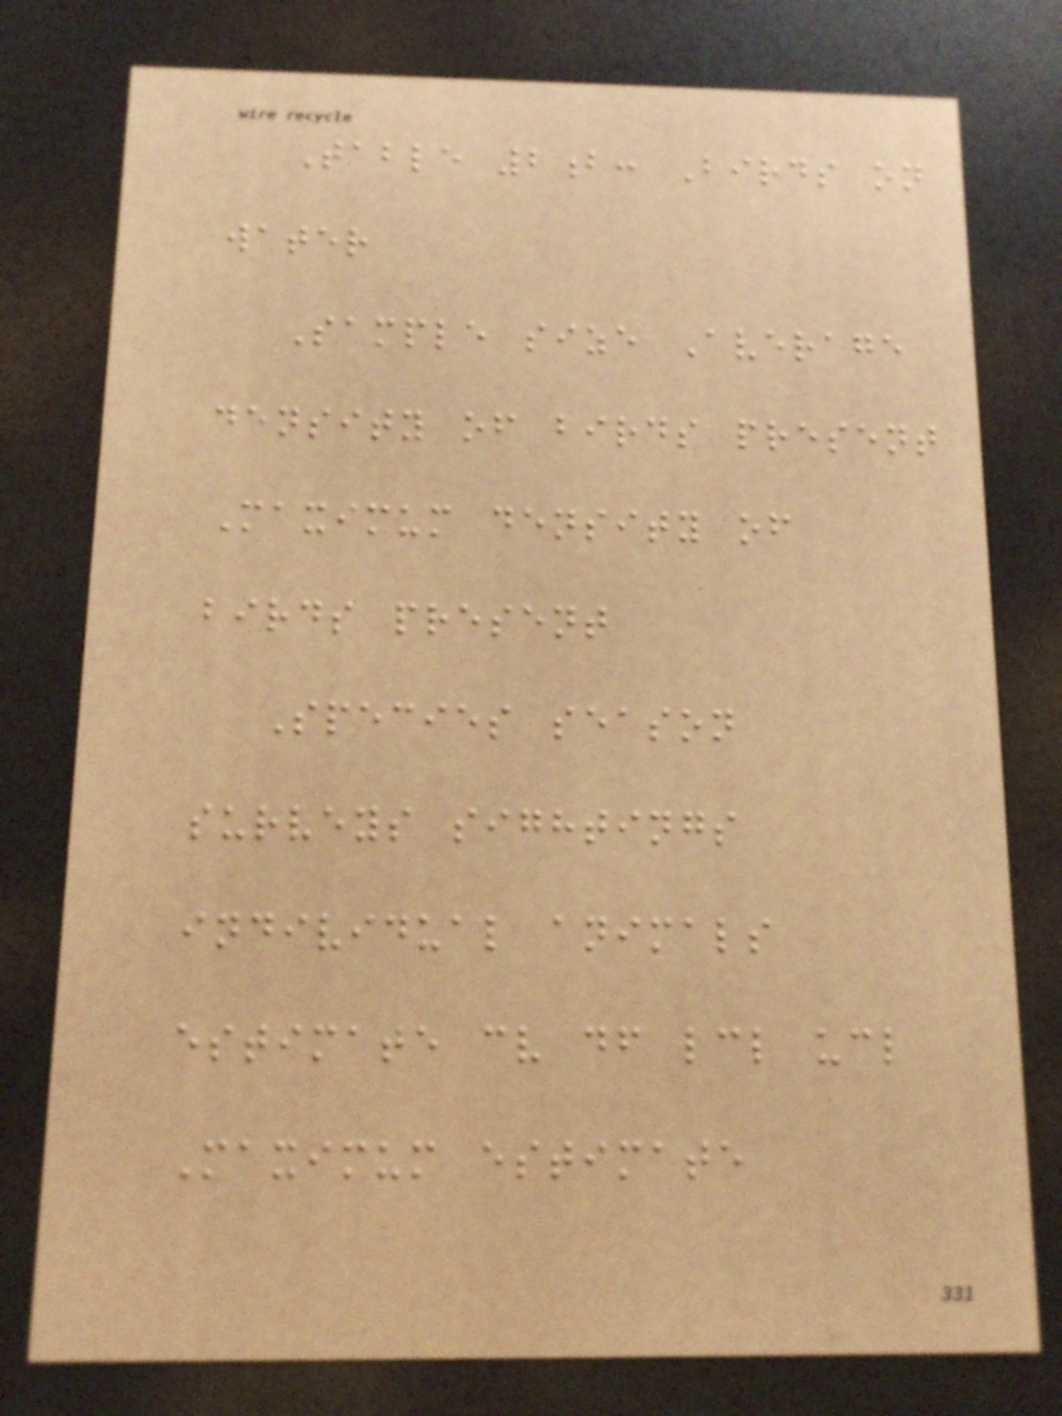Table 2b: Birds on
water
Sample size Average
density of birds present
Maximum density of
birds present
Species season
surveys sightings
individual animals
estimate cv df lcl ucl
Maximum estimate
